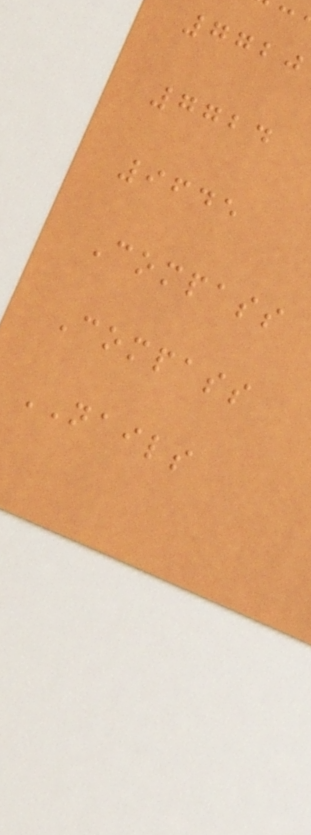7720
7724
9645
Compass
Compass
NAILS
